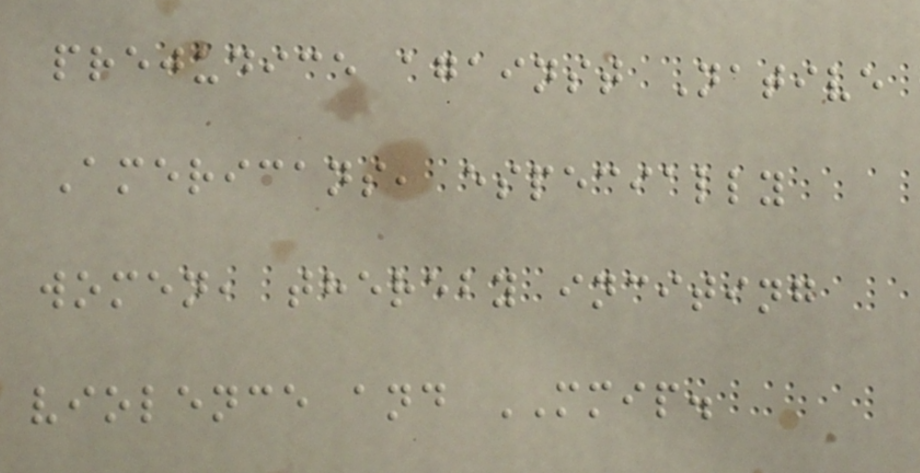prejudice against Native
Americans, especially
women, thereby inciting
violence and MMIP.
